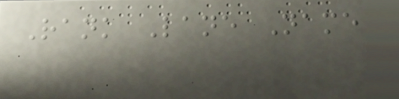Rank Lane Name
